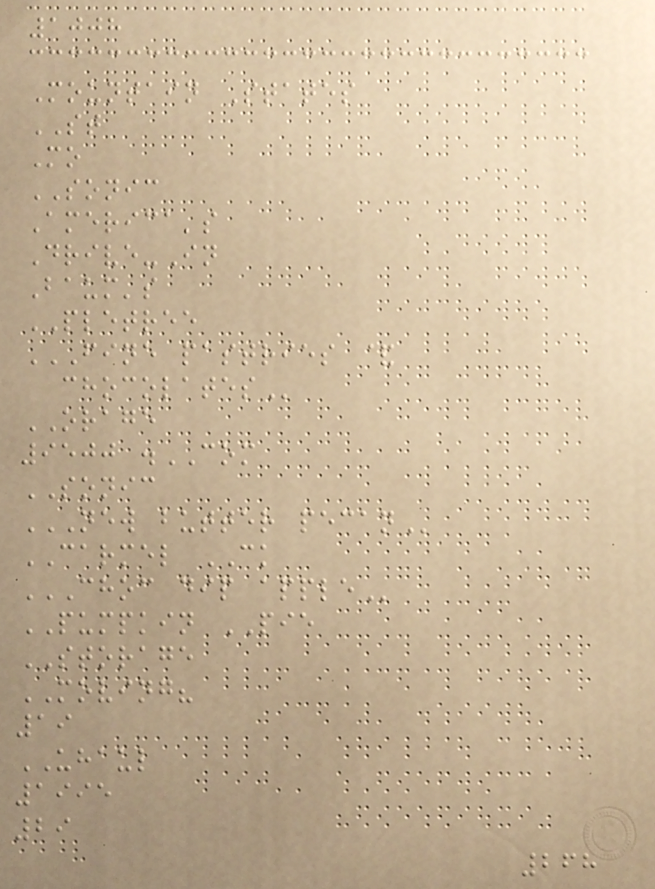1008
Mountain States
ST
Mo
SONIC
America's
Drive-In
Baum's
PLETREE
FINE PASTRIES &
CHOCOLATES
ORAGE
9500 .COM
SONIC
NEW BUTTER PECAN
CARMEL CK
CHOC DIP APPLE
PUMPKIN PIE
STORAGE
MOVING?
19
UHAUL
1995
29
268
